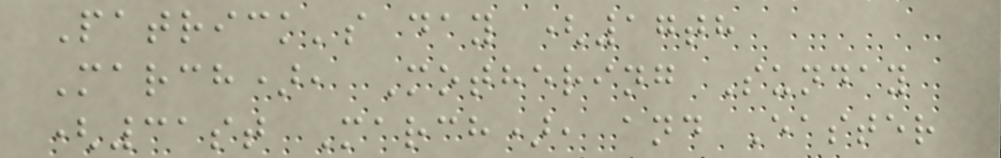Patrick's day (17th
March), Mothering Sunday
(31st March), and Easter
